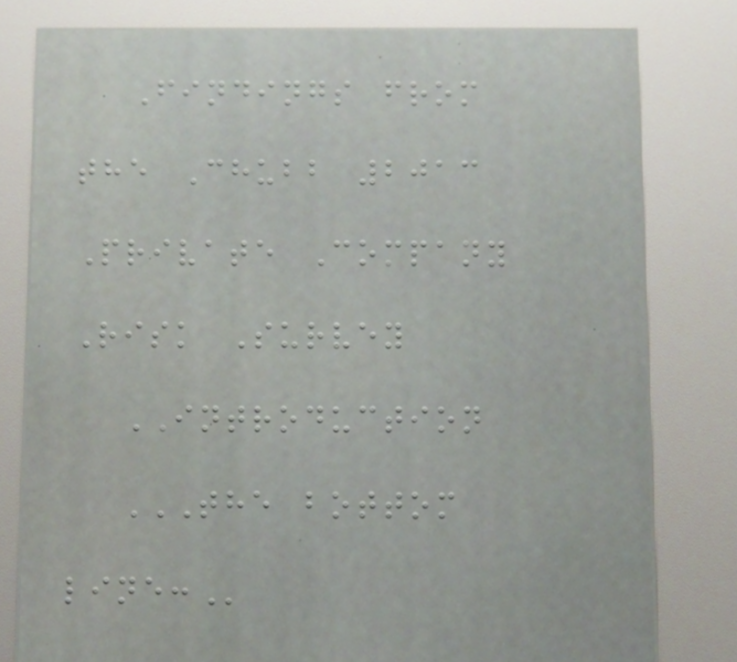Findings from
the Chubb 2013
Private Company
Risk Survey
INTRODUCTION
THE BOTTOM
LINE:
